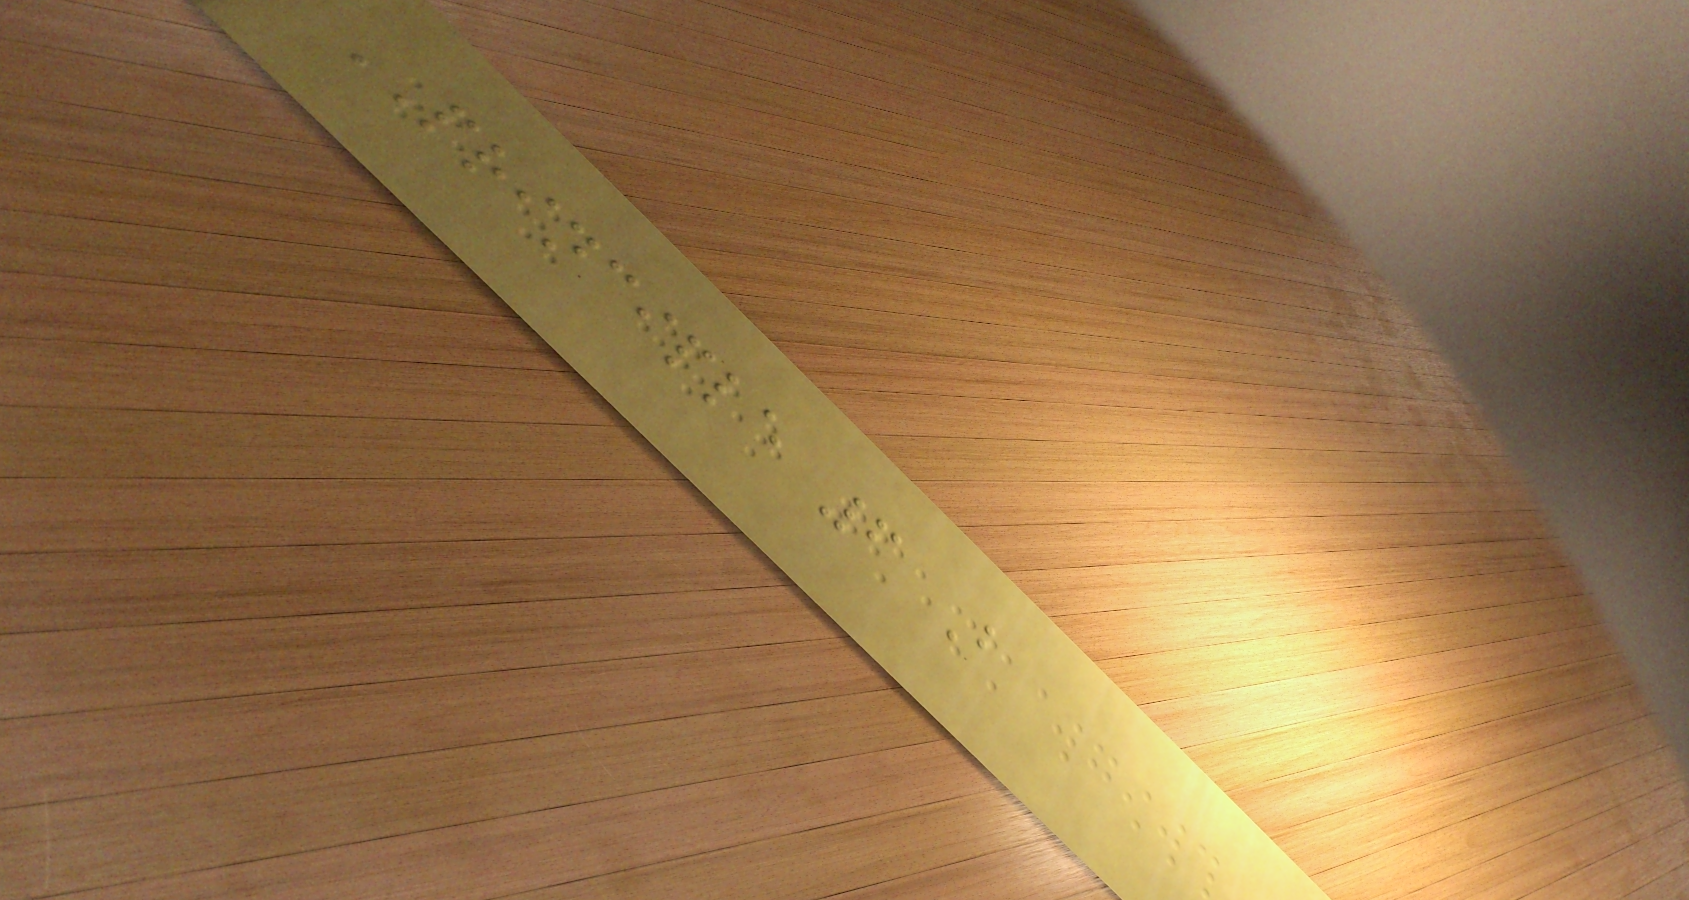PRINCIPLE 6 B
